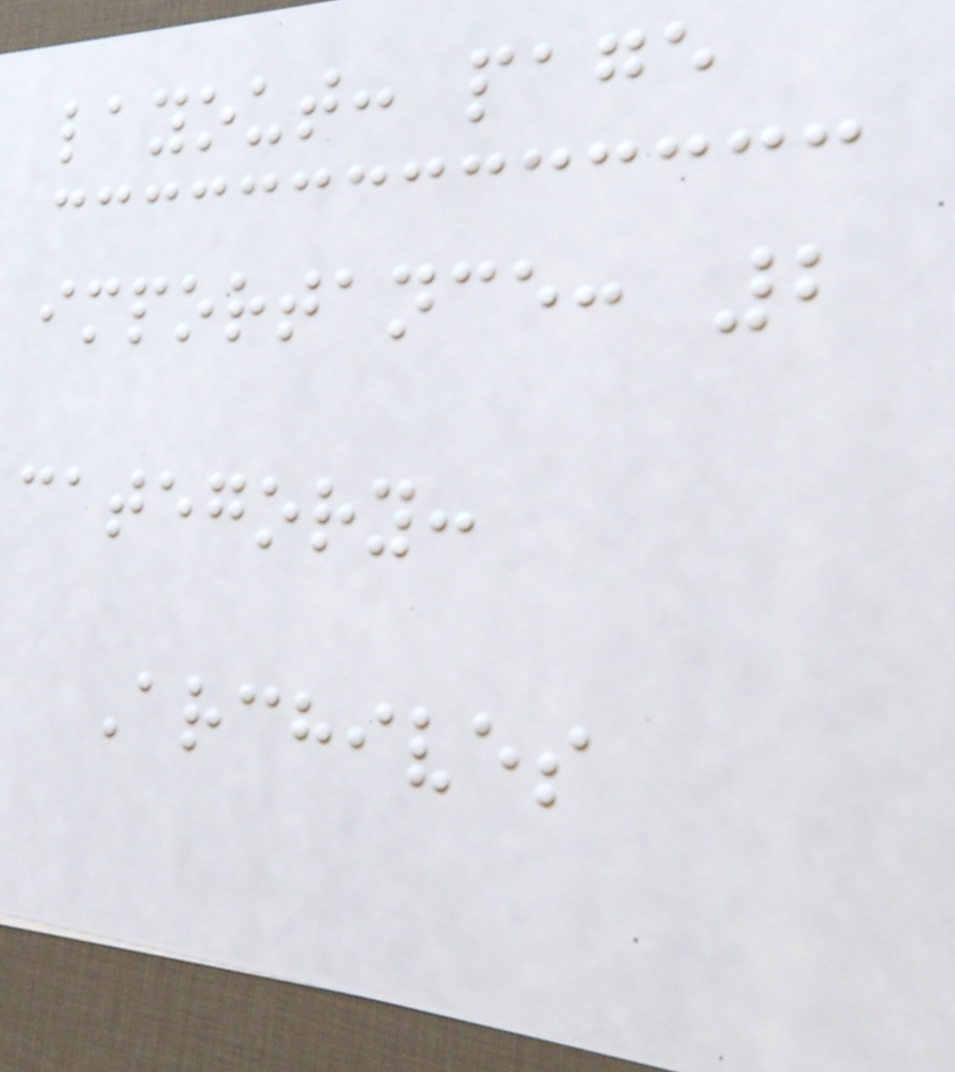layout: page
importance: 2
category:
Archives
